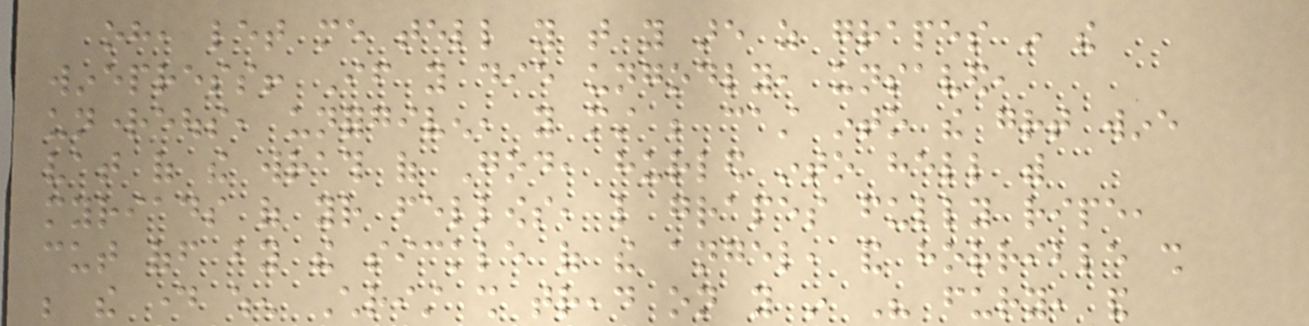oh, let me tell you that you are as grapes in the
winepress! If you die ungodly, unsaved,
unrighteous, unforgiven, you must be cast into the great wine
vat of the wrath of God, hurled into hell with
myriads of your fellows, like grapes fully ripe,
cut off by the sickle of the angel, and horrible shall
be the day when Christ shall tread on you in His fury, and
